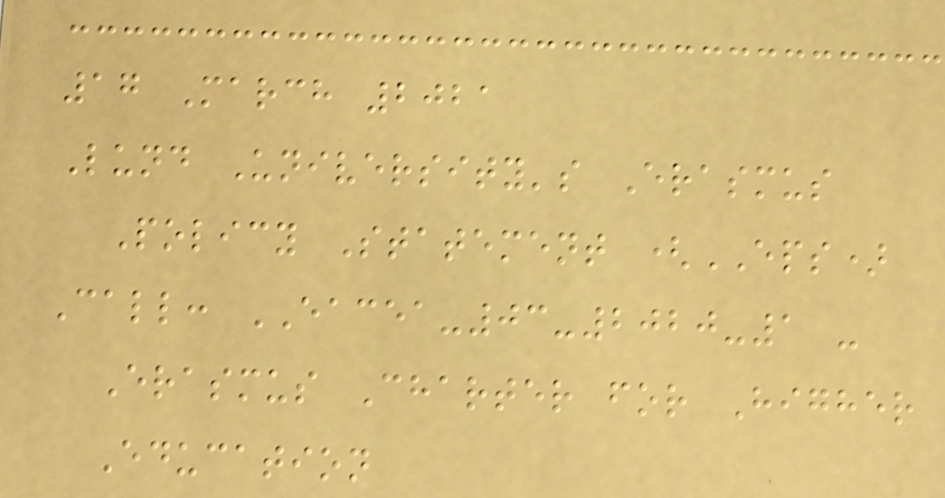17 March 2021
Lund University's Erasmus
Policy Statement (EPS)
Call: EACEA-03-2020-1 -
Erasmus Charter for Higher
Education
